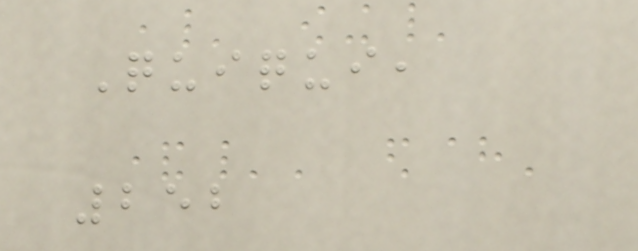Quiqui,
252
